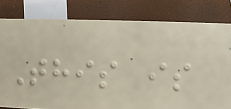This is
